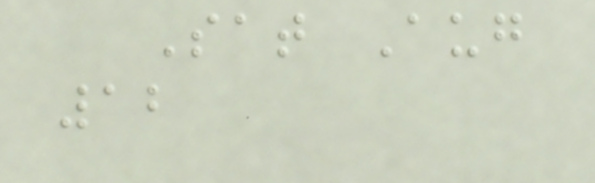Sat Aug
12
